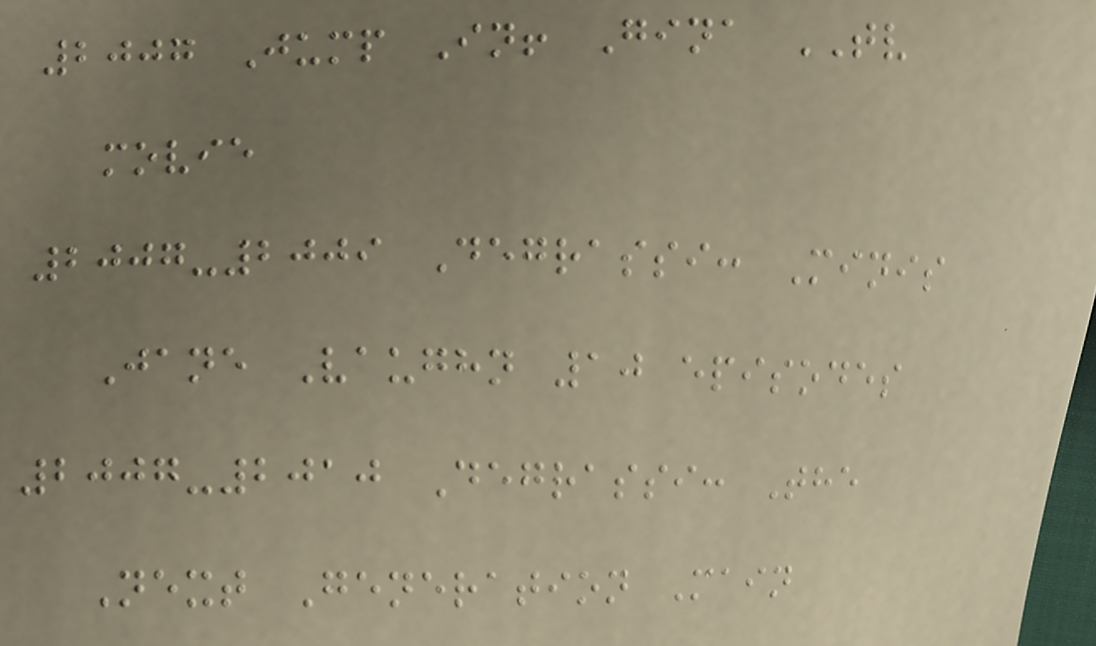2007 Jump In! Gina TV
movie
2007-2009 Degrassi: Minis
Jane Vaughn 10 episodes
2007-2010 Degrassi: The
Next Generation Main
